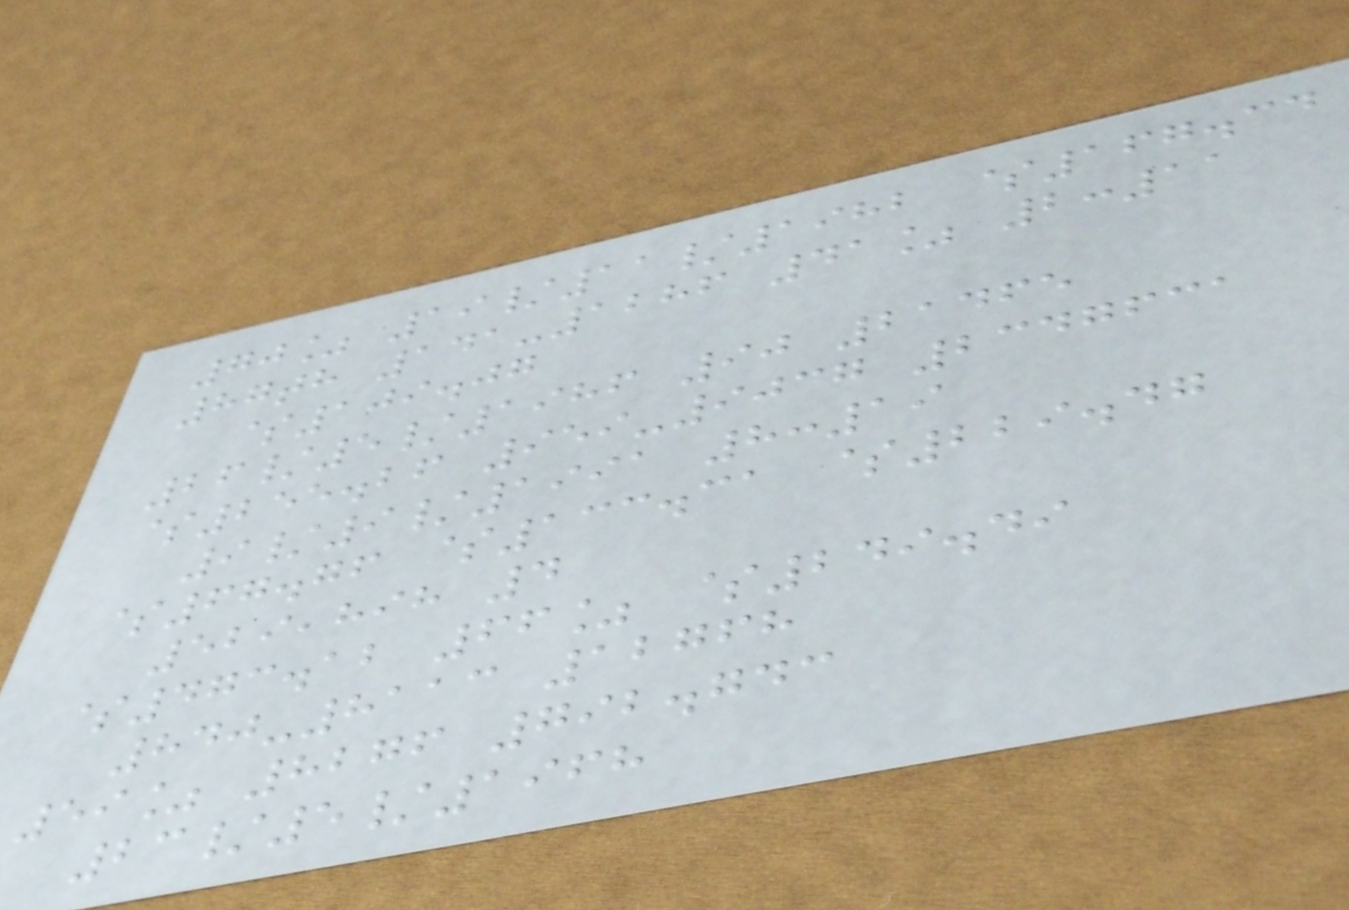70% 19/11/1982 $167.34
87th 141-1286 41% 2:11
$109.07
26/5/1986 90 21465
$255.26 959-9037 2347631
9/9/1991 8:19
$67.76 $133.31 $229.47
529,898 4
$473.12 66% $249.49
840-8113 12768
59% 8276 792.743
23/5/1968
